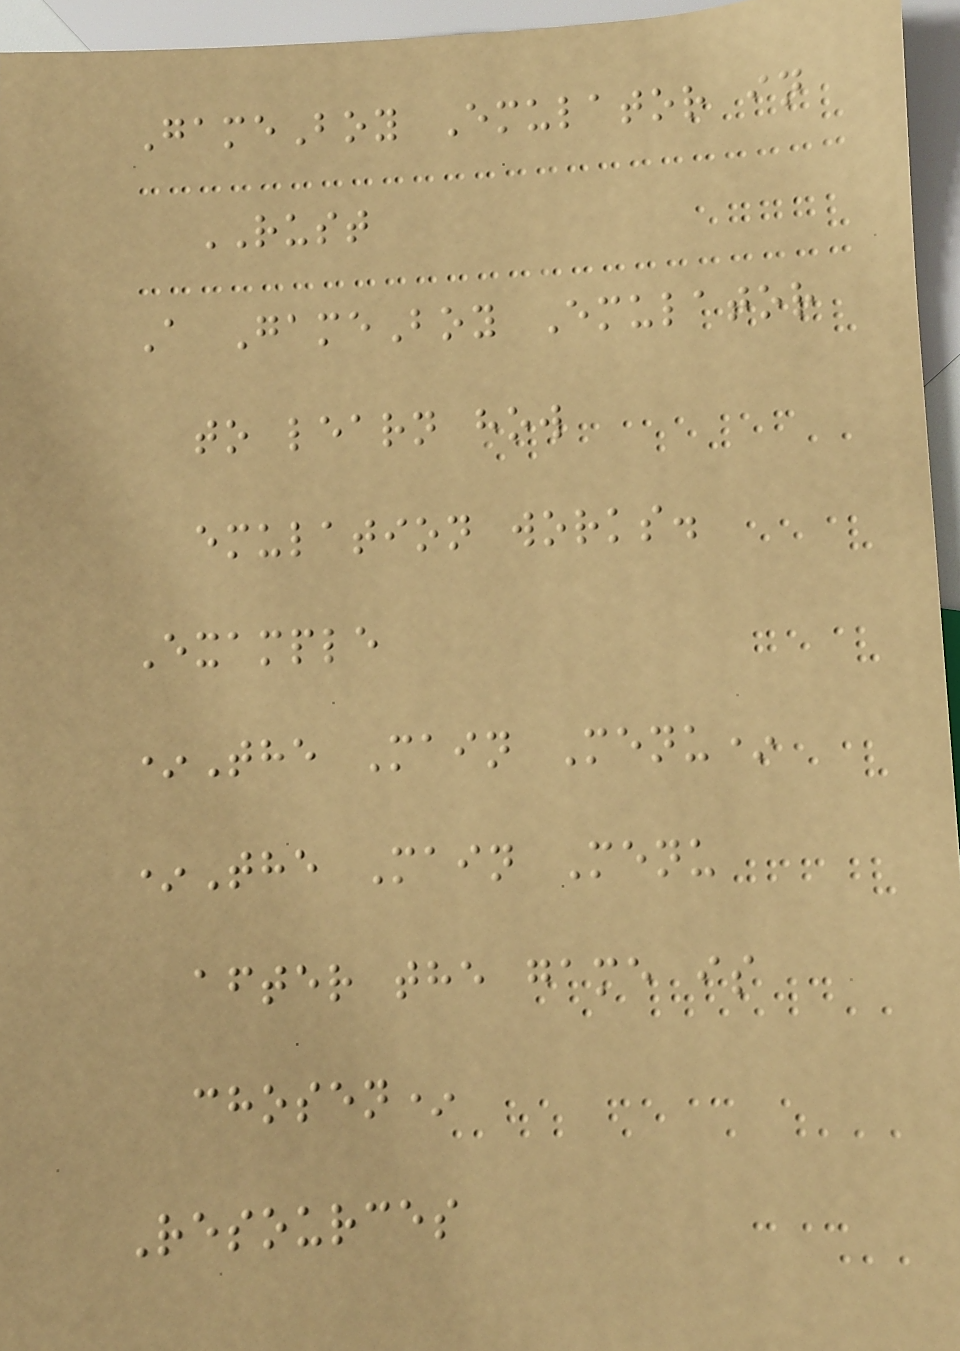GameBoy Emulator in
RUST
A GameBoy Emulator
to learn how
emulation works.
Example
*The Main Menu*
*The Main Menu
after the game is
chosen*
Resources
